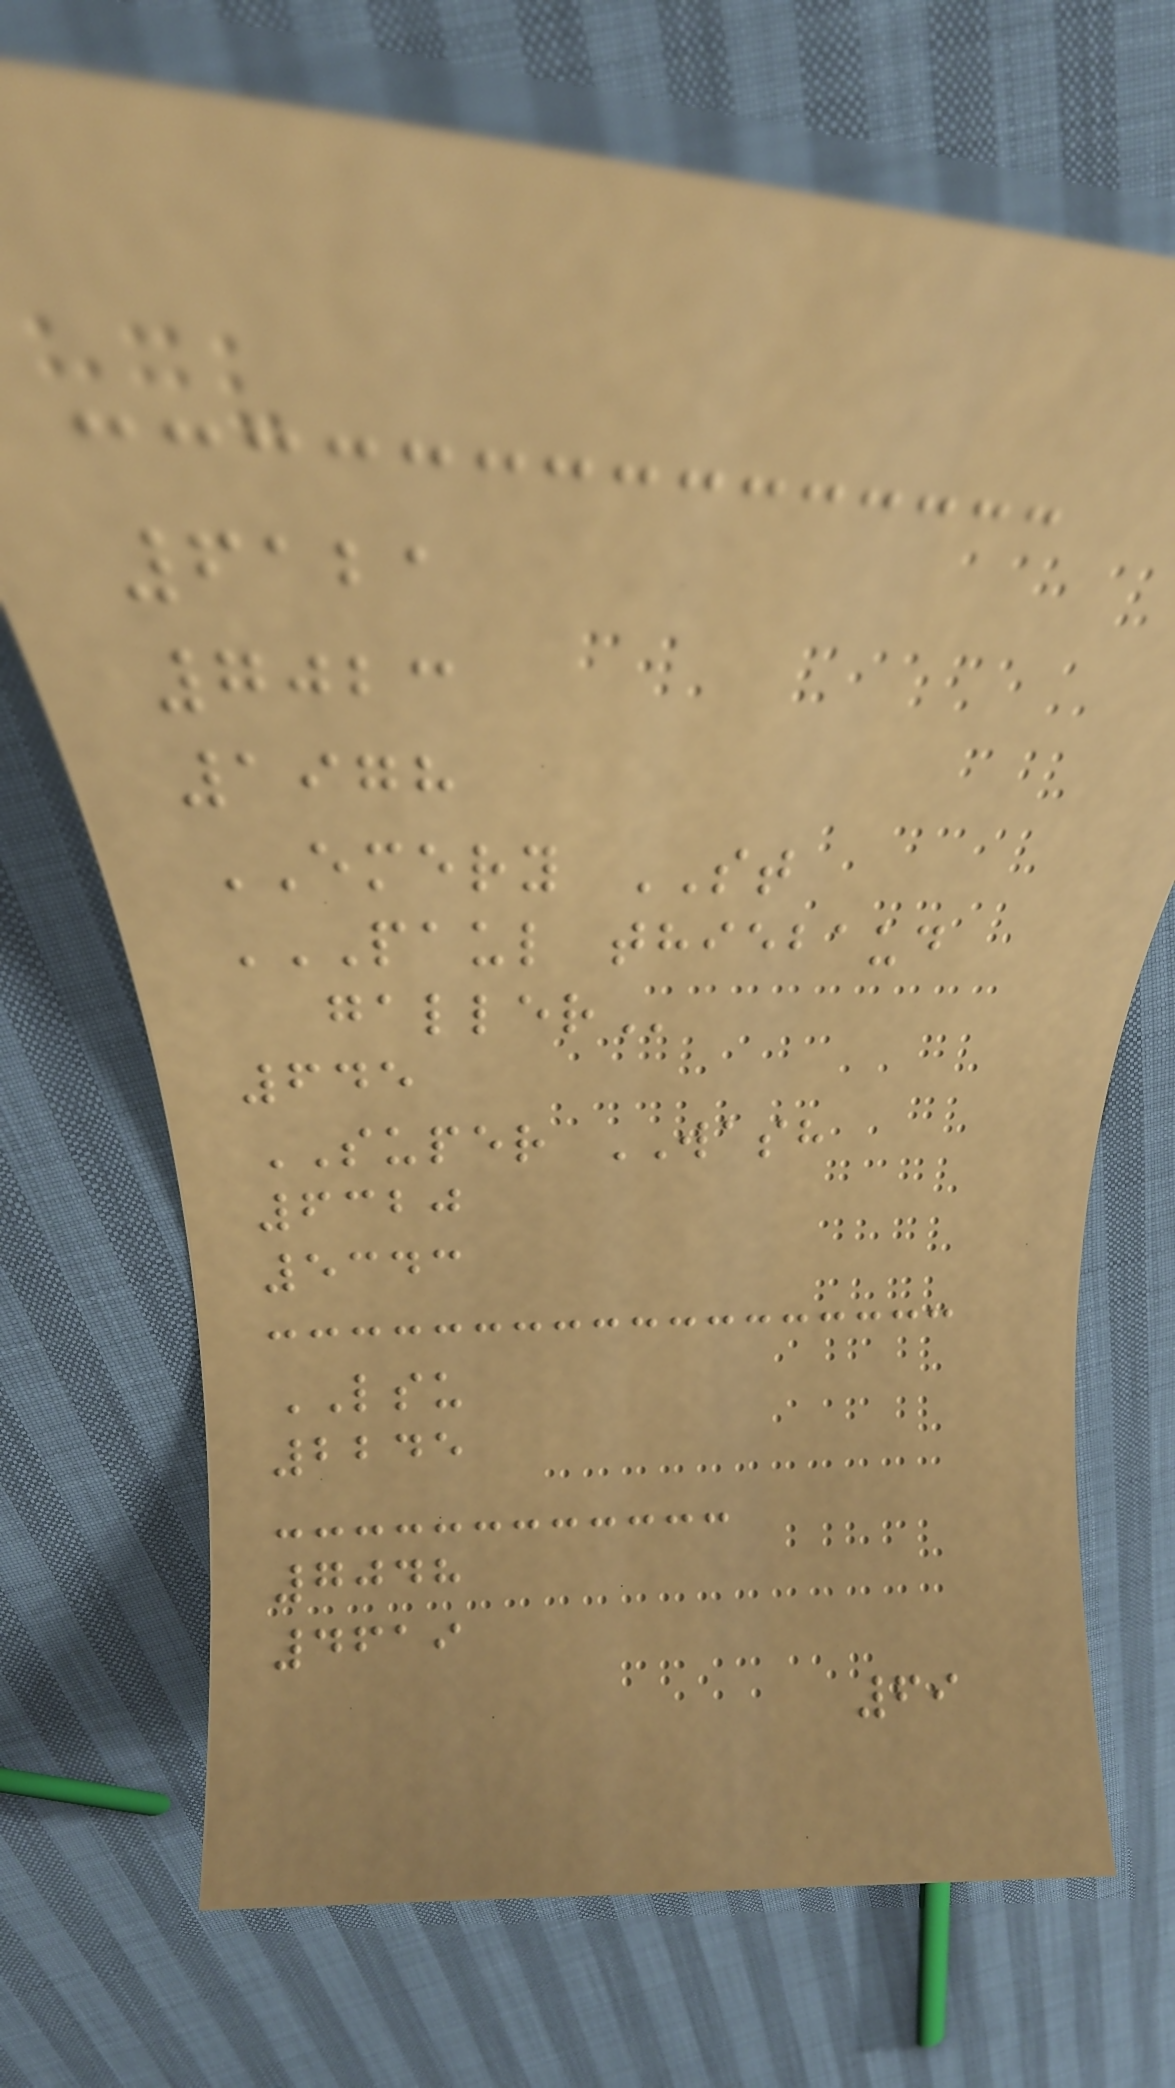6121
7023
1978
EMERY ST
PAUL THIEBAUD
GALLER
645
SUPER WASH
6320
5343
LSU
2245
7048
4619
69
